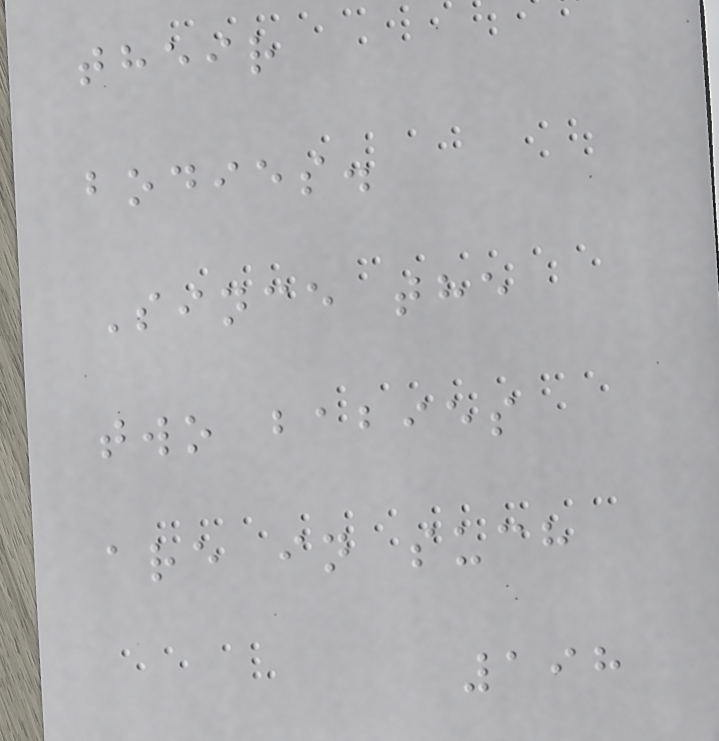their
bodies.
Since the
two babies
are in such
198
